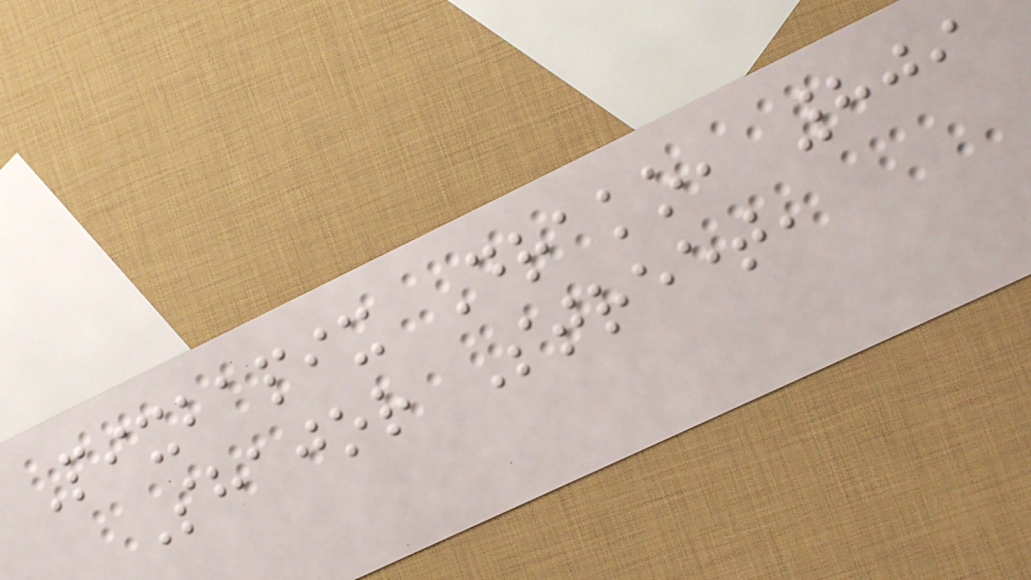Pixbapix Drako, 809
Shajor Street,
